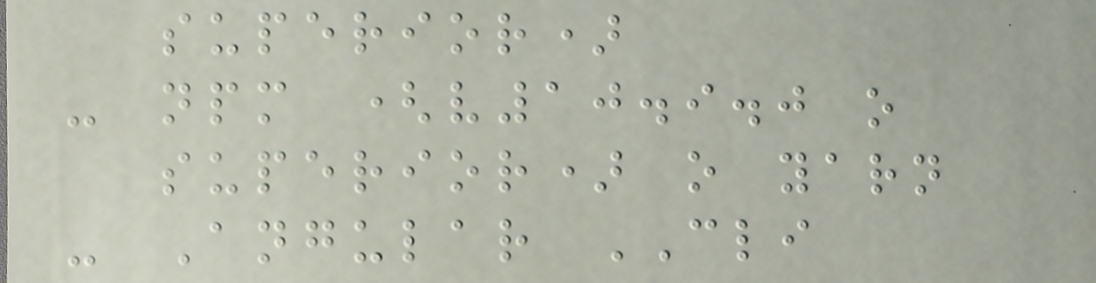superior)
- npm (v10.9.0 o
superior) o yarn
- Angular CLI
